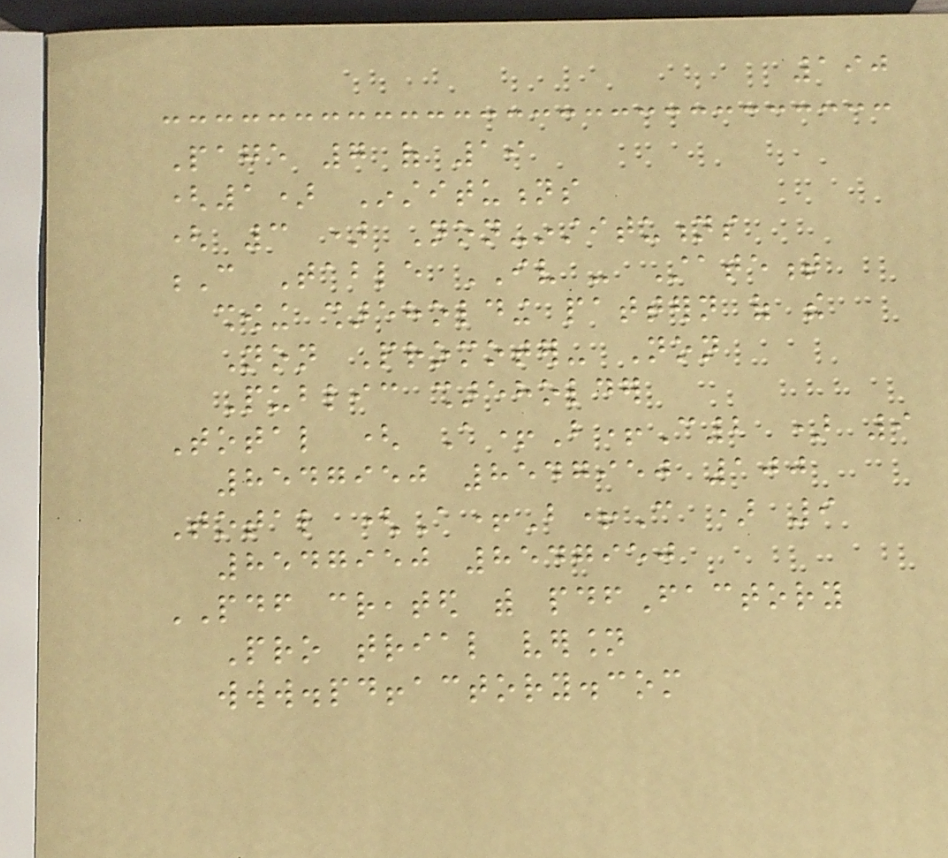190
Page 7 of 19
(1) Institutions
( 3 ) Non-institutions
C Table IV - Statement
showing shareholding pattern of the
Non Promoter- Non
Public shareholder
Total ( A+B+C2 ) 9
8547950 8547950 100
Total (A+B+C ) 9
8547950 8547950
PDF created with pdfFactory
Pro trial version
www.pdffactory.com
